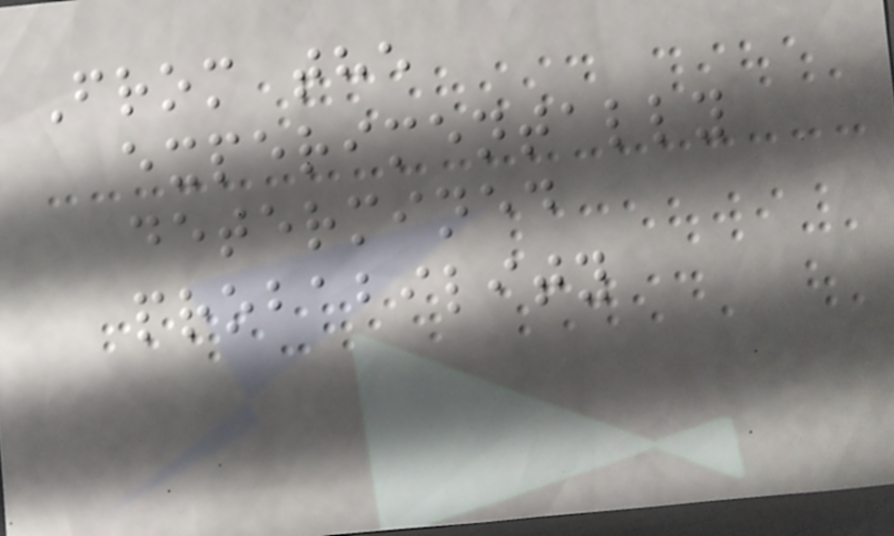From the
experimentally
determined
probability
